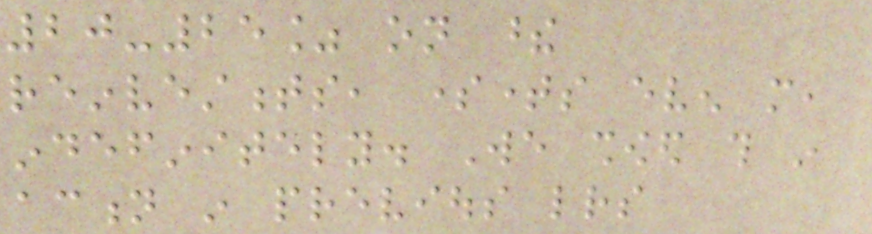20-25% on these
reinvestments, sometimes even more,
indefinitely. We showed this in
action in previous letters
